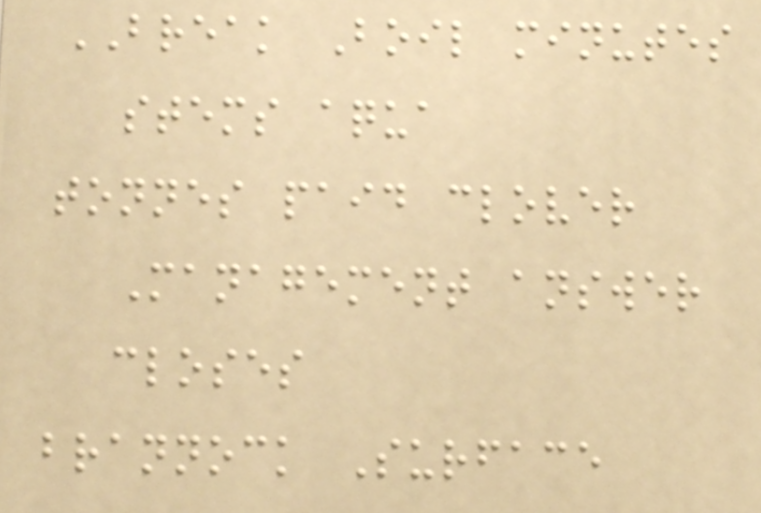BREAK Boil minutes
stems aqua
tonnes paid clover
Management answer
closes
brannock Surface
